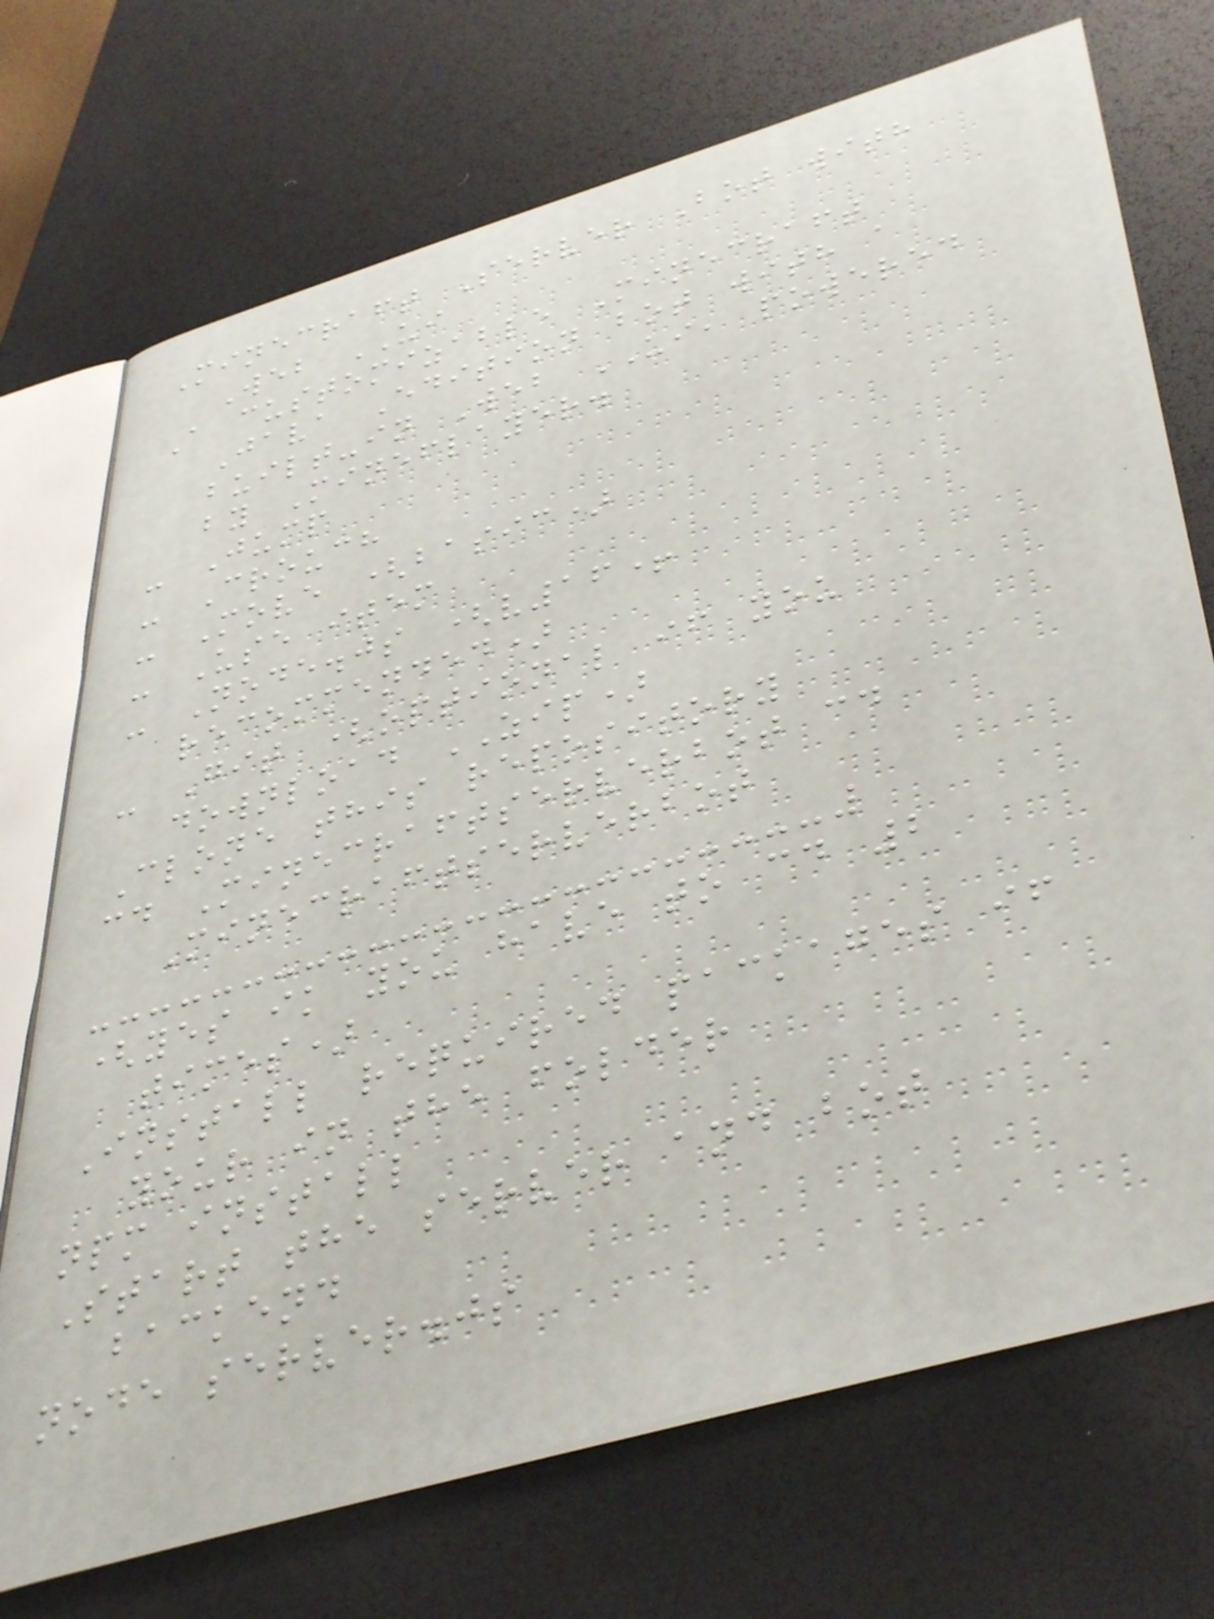Minecraft Server Bot with
Web UI
A customizable Minecraft
Java Edition bot with a
built-in Web UI, powered
by Mineflayer.
- Jump
- Crouch
- Move (basic)
- Use item
- Node.js (v16+
recommended)
- Git (optional if you
download ZIP)
Clone this repository
cd Minecraftserverbot cd
Minecraftserverbot
(yes ik you have to cd 2
times)
Install required packages if
your in the folder
npm install
Start the server and bot
backend
node server.js
